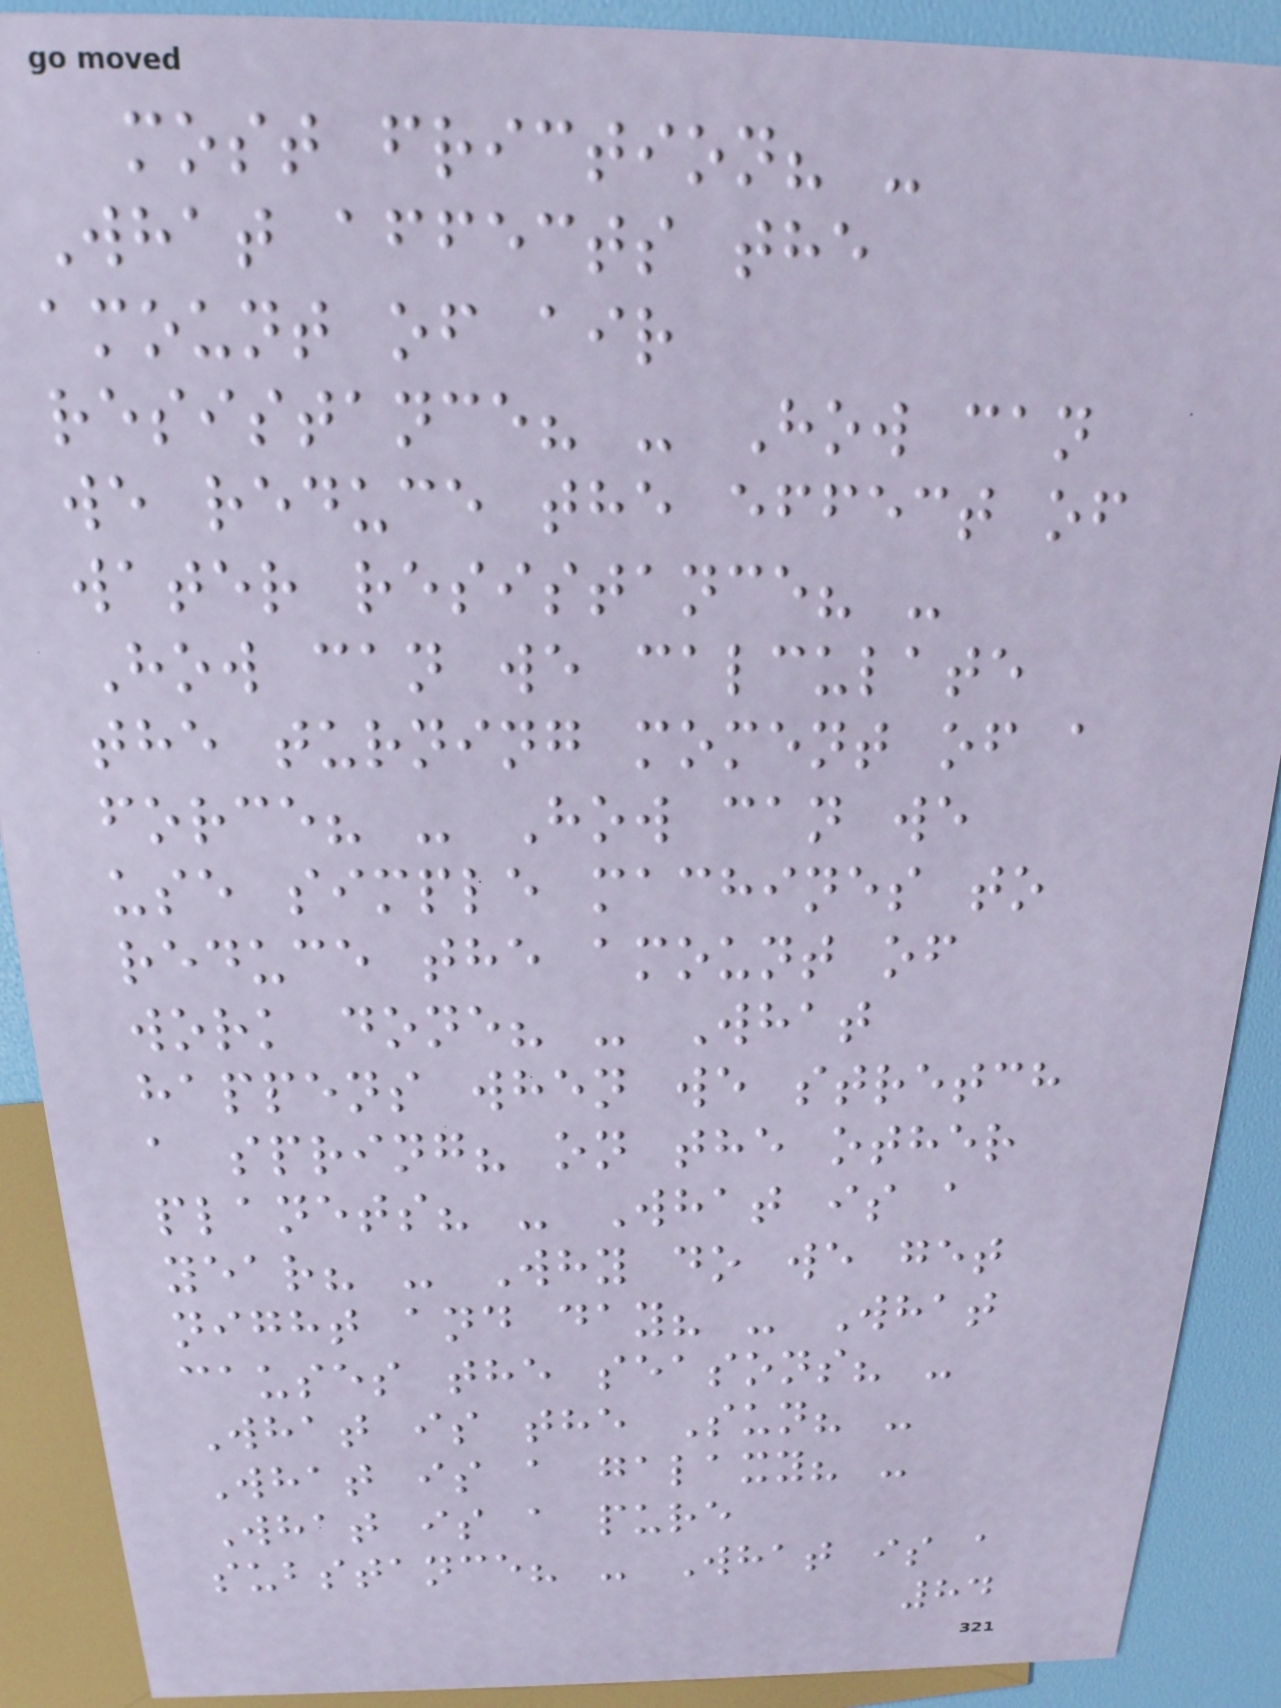most friction? -
What affects the
amount of air
resistance? - How can
we reduce the effect of
water resistance? -
How can we calculate
the turning moment of a
force? - How can we
use simple machines to
reduce the amount of
work done? - What
happens when we stretch
a spring? on the other
planets? - What is a
year? - Why do we get
night and day? - What
causes the seasons? -
What is the Sun? -
What is a galaxy? -
What is a pure
substance? - What is a
84
